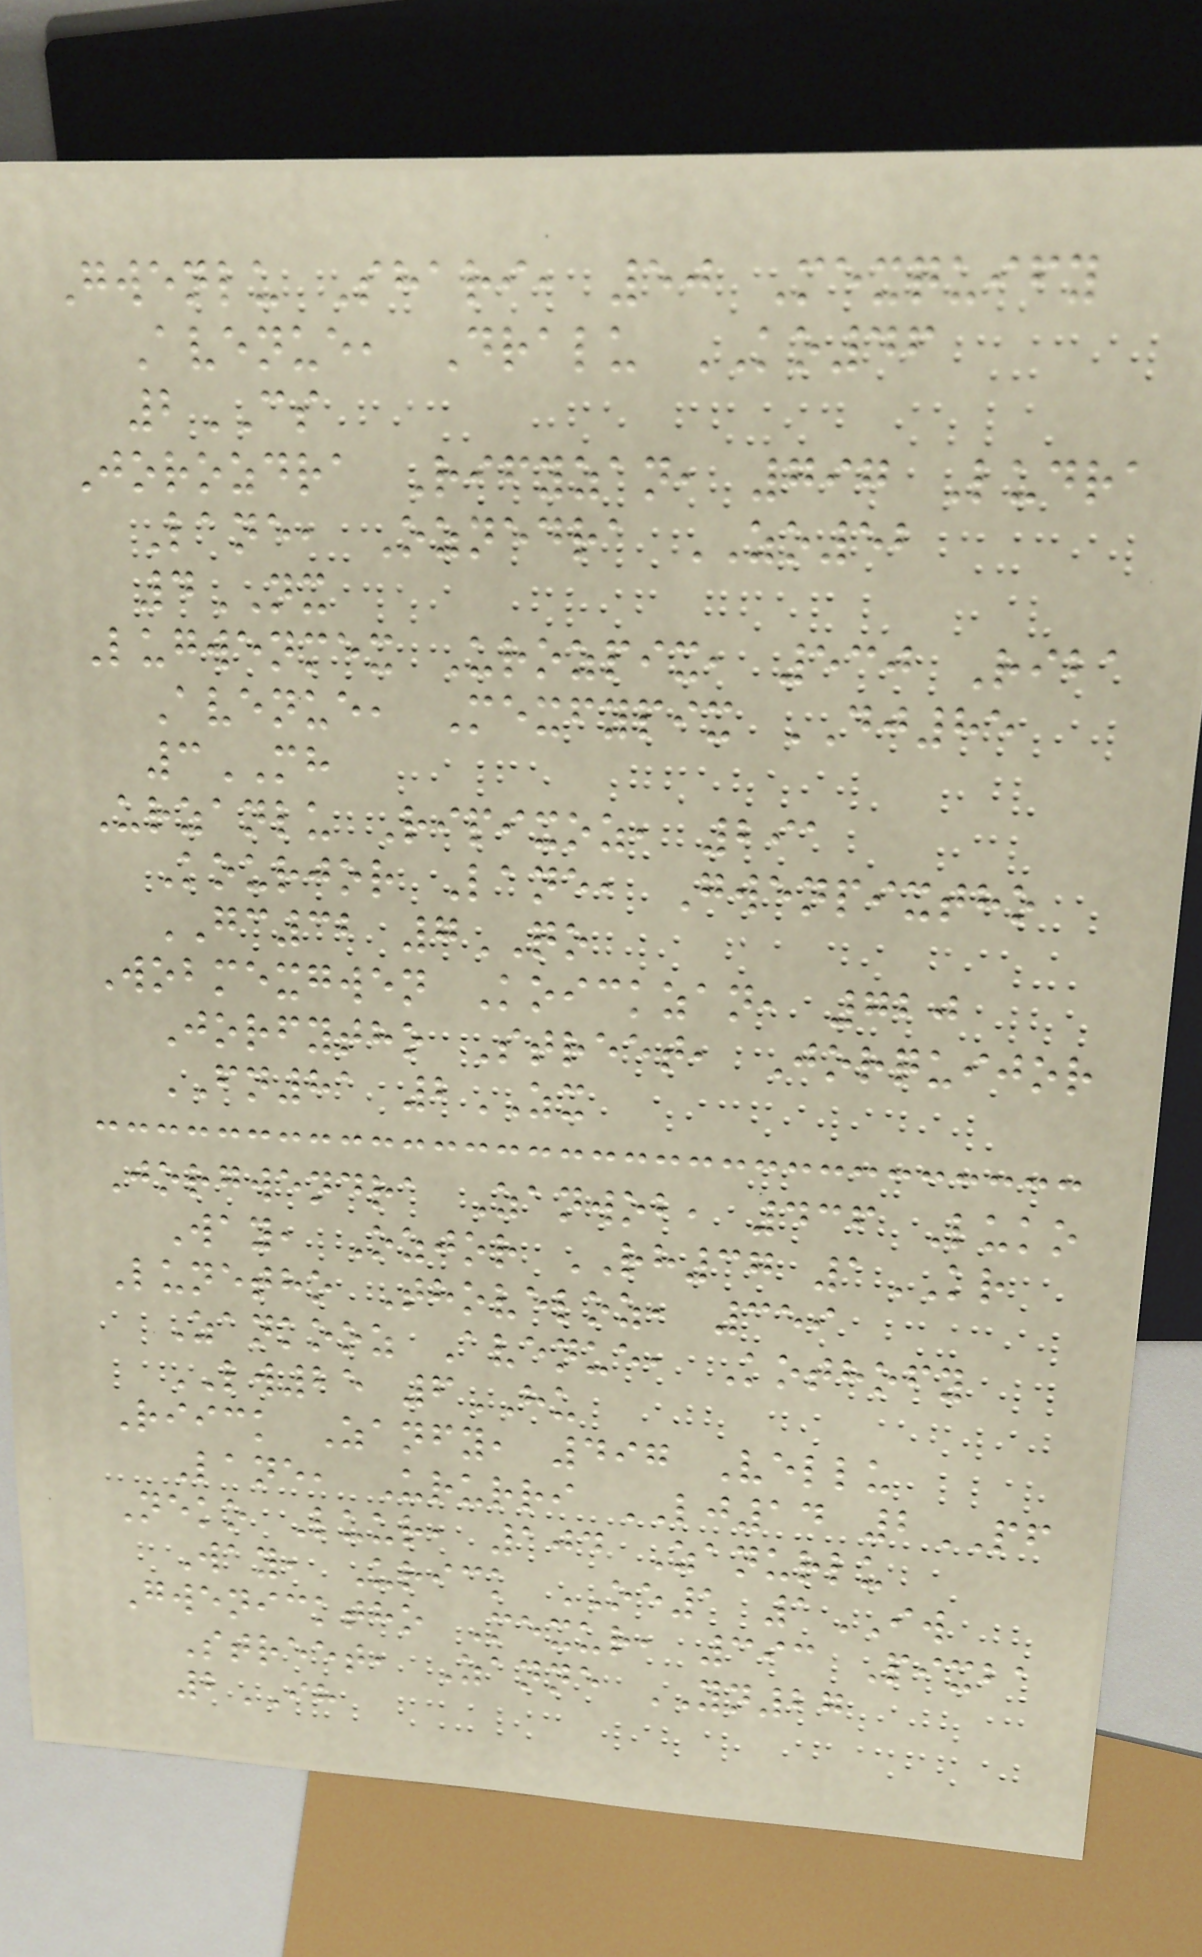Gwenlu Shari, 50 Mexquify
Avenue, Dralu KO46
2CS
Jorozdra Rifyzan, 797 Ludra
Lane, Oznedra ZO52
4NX
Lugwenmex Urozpix, 530 Riba
Avenue, Mexfypix DJ85
3MH
Urzanlu Ripixoz, 291
Kourjor Lane, Gwenpixtho
GC32 7QO
Wobmexgwen Koickzan, 720
Jorfytho Street, Jorquijor
FN81 2ZX
Jorgwendra Zanwob, 436 Luko
Way, Ozjor RH37 1KR
Lunetho Thoveloz, 359
Zankooz Avenue, Kothofy
LW25 6HU
Riick Zanfy, 497 Vellu
Lane, Ururri LJ14 2PF
Neko Luur, 104 Zanurlu
Way, Urick OE1 1IW
Gwenicktho Mexur, 393 Pixba
Street, Zanne YN27
2IH
